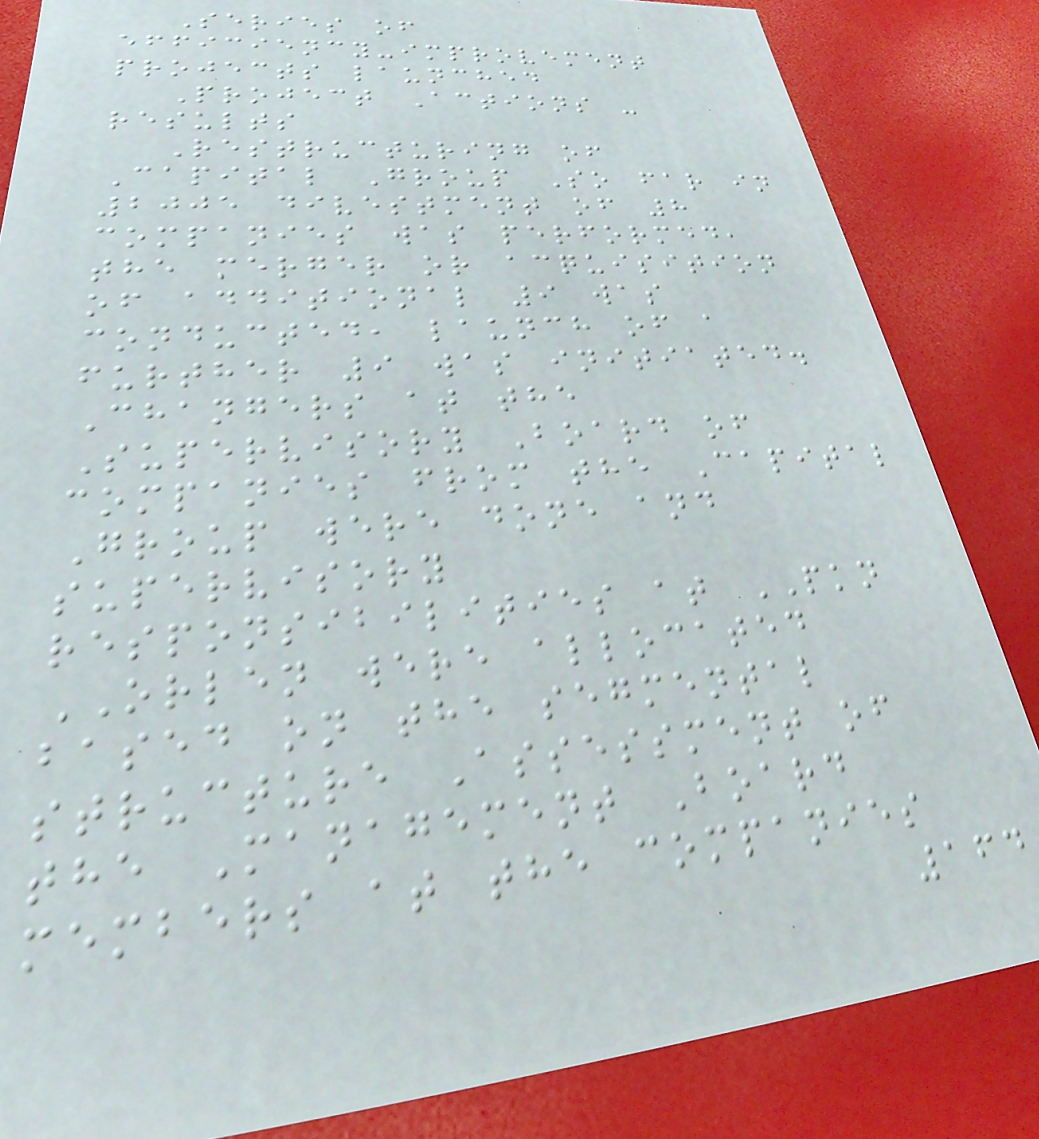Series of
efficiency-improvement
projects launched
Project Actions -
results
Restructuring of
Capital Group So far in
2005 divestment of 8
companies was performed,
the merger or acquisition
of additional 9 was
conducted, launch of a
further 9 was initiated.
Changers at the
Supervisory Board of
companies from the Capital
Group were done and
supervisory
responsibilities at PKN
ORLEN were allocated
based on the segmental
structure Assessment of
the Management Board
members at the companies
164
